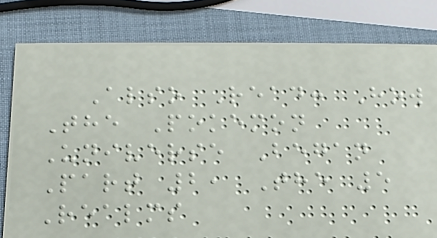Also Read: How
The Pokemon
Universe Began
Part 2, The 5
Realms
